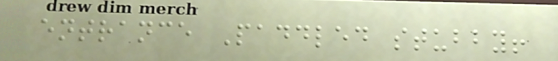entrance Paddled stubby!
